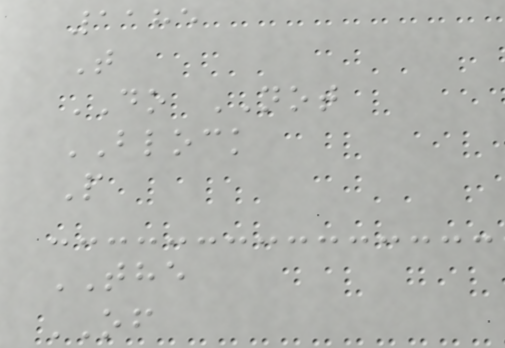1185
T
DO NOT
BLOCK
P
THE
OF
